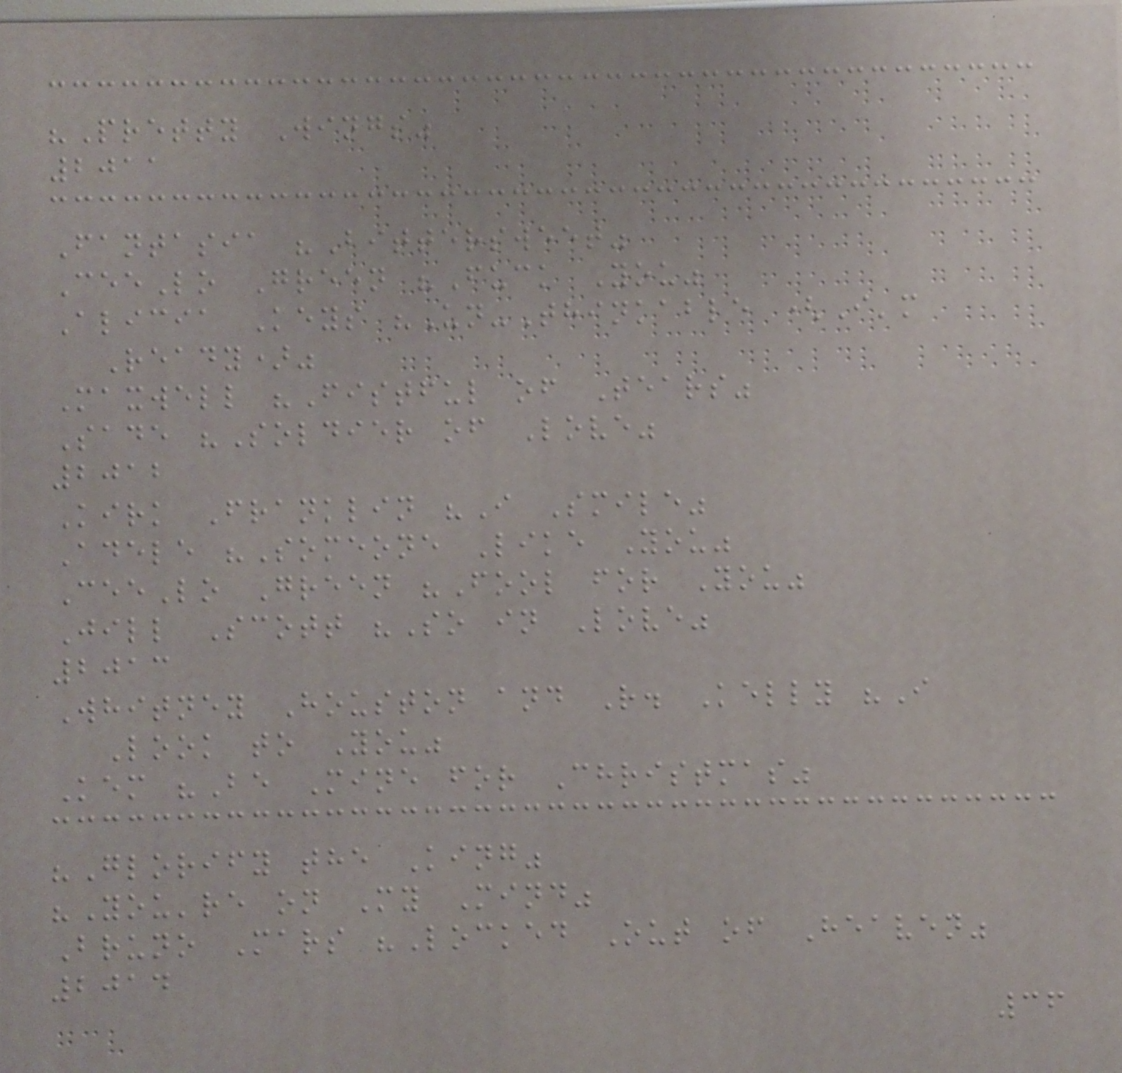"Pretty Wings"
2011
Fantasia "Bittersweet"
CeeLo Green "Fuck You"
Alicia Keys "Un-Thinkable (I'm
Ready)"
Maxwell "Fistful of Tears"
Sade "Soldier of Love"
2012
Kirk Franklin "I Smile"
Adele "Someone Like You"
CeeLo Green "Fool for You"
Jill Scott "So in Love"
2013
Whitney Houston and R. Kelly "I
Look to You"
Kem "Be Mine for Christmas"
"Glorify the King"
"You're on My Mind"
Bruno Mars "Locked Out of Heaven"
2014
36
